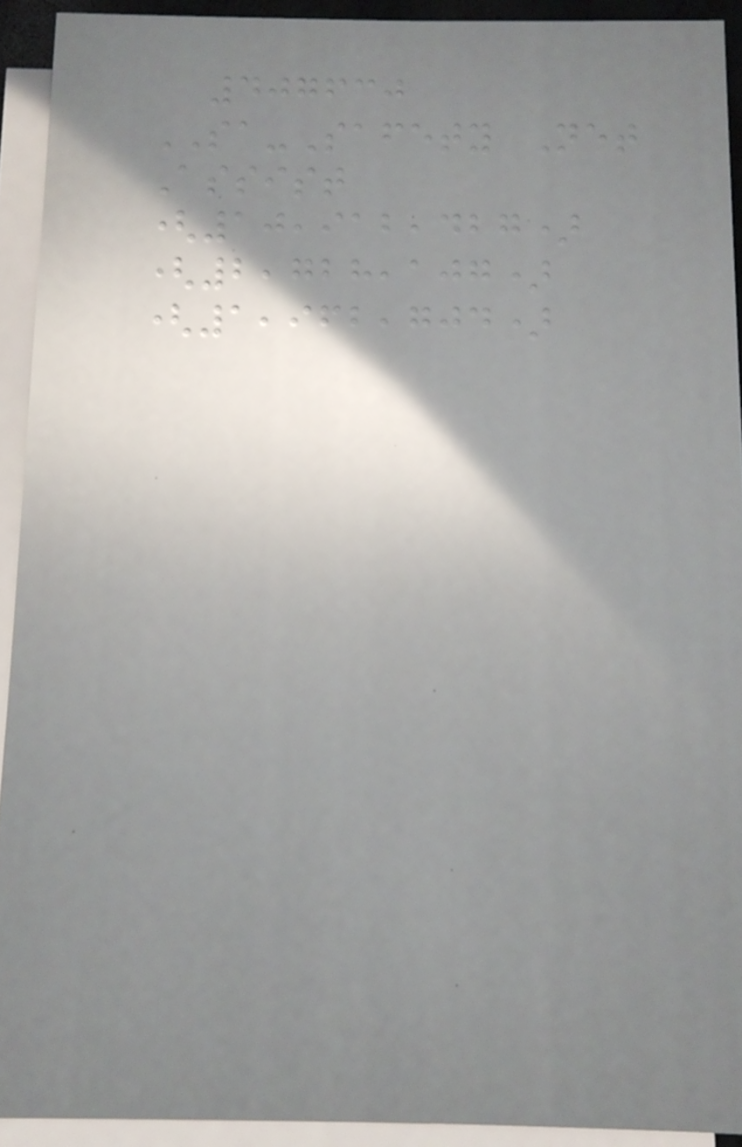407630
SA-Safety Net
Assist
(10,912,427)
(2,728,107)
(1,962,704)
